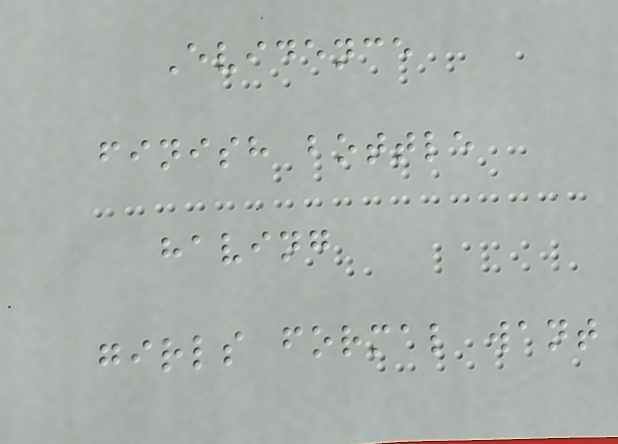Evidence
finish bottle
having
girls formal want
